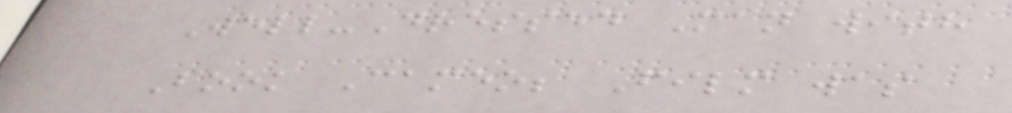Well-Dressed Man with
Book Cameo; Film was
